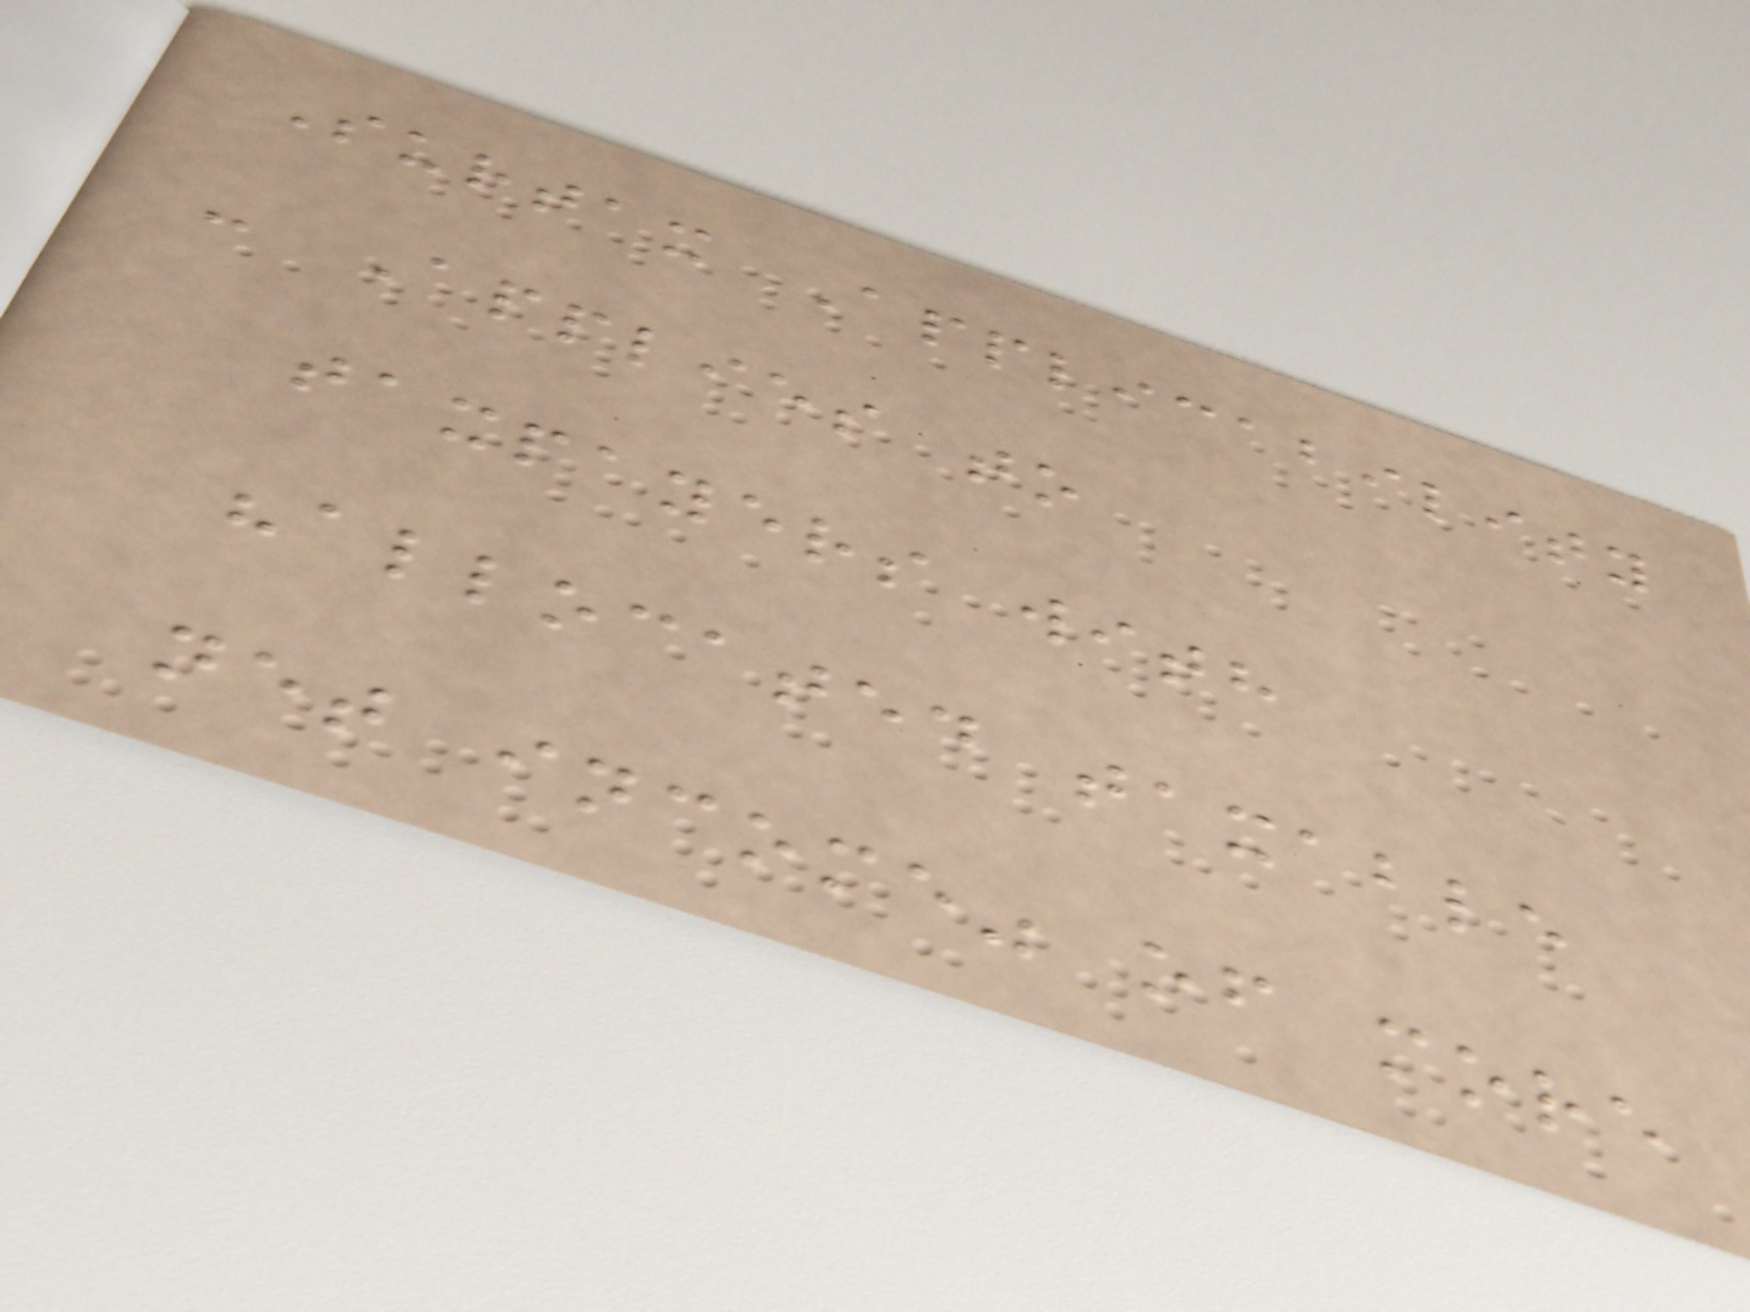Surtax Applicability
- Applies to
taxpayers with
"allocated taxable
net income" of more
